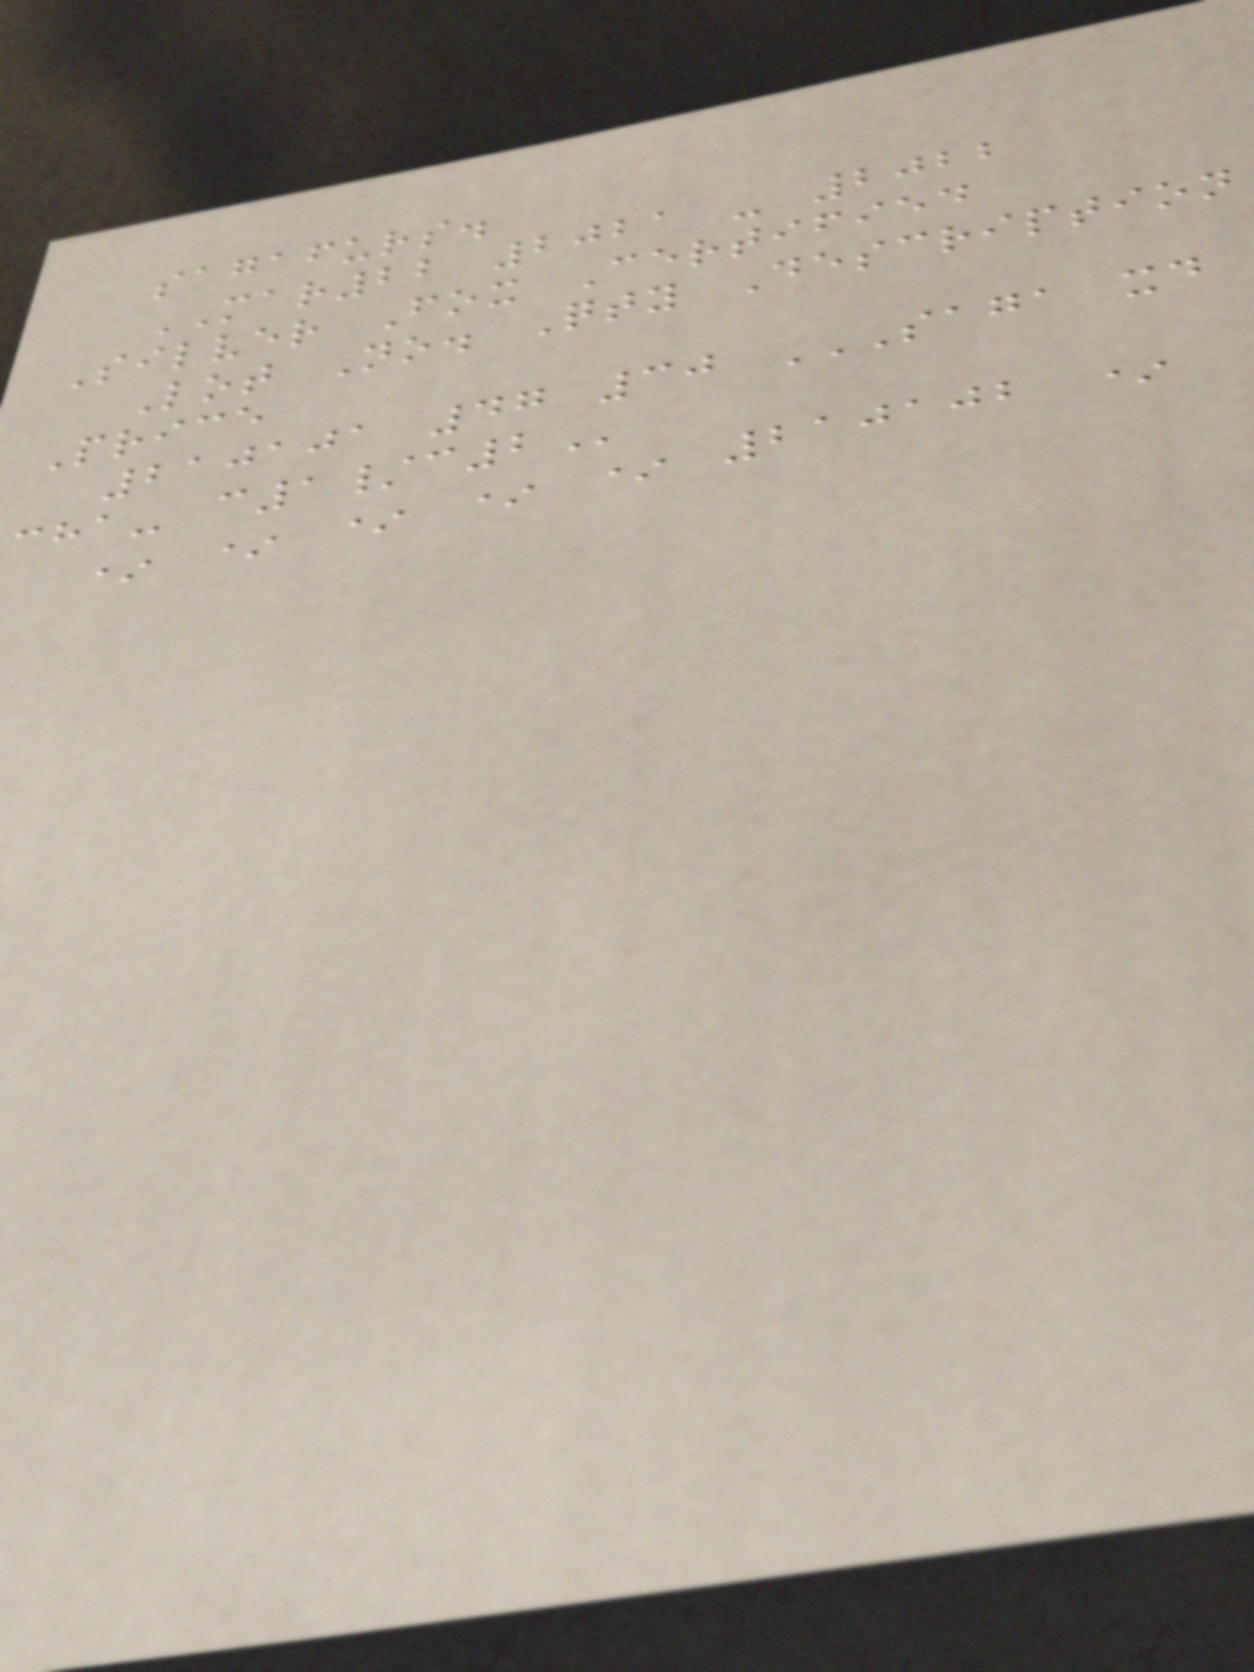sagafurs.
MAR22 2021 - 2022
Silver Fox Certified
Lot No. Qty Description
Price
210101 47 30 SAGA XD
cha-
* * * * * 210102 *
